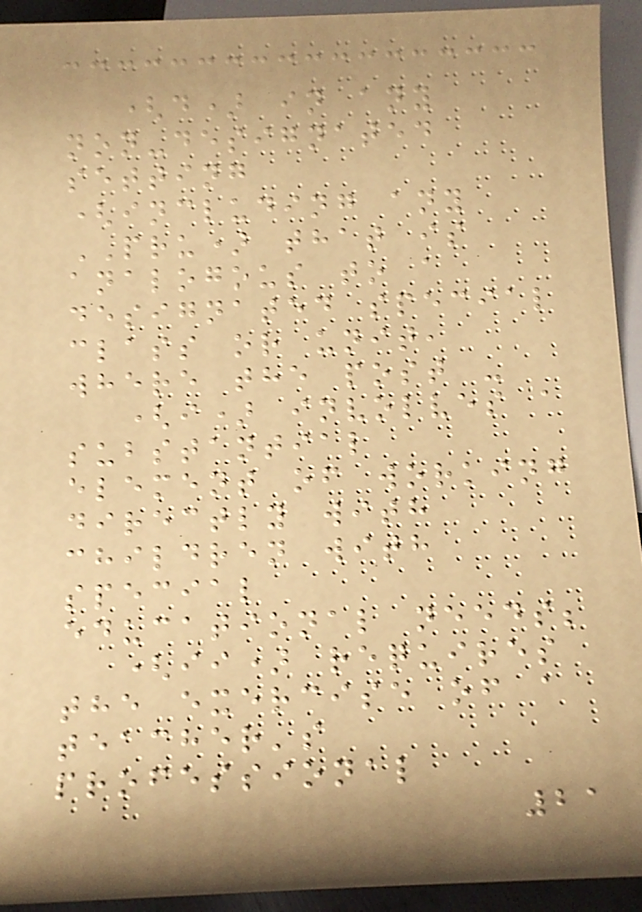(d) in any
non-designated
setting
(including any
PRU) that is
analogous to a
designated special
class or unit,
where the post -
(i) involves a
substantial
element of working
directly with
children with
special
educational needs;
(ii) requires
the exercise of a
teacher's
professional
21
